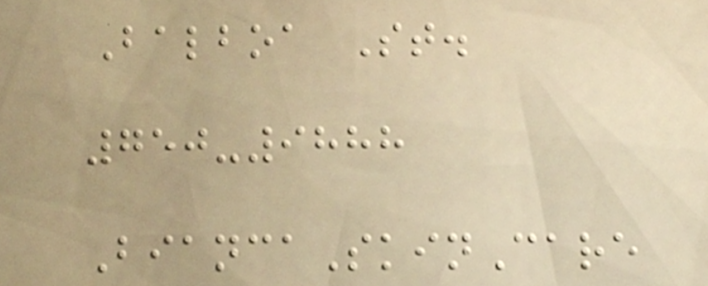Balboa St.
750-9888
BiancaSkinCare
